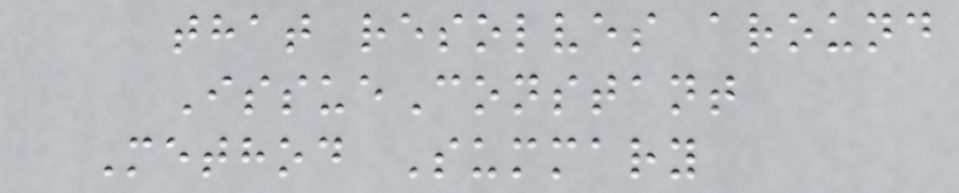that resolves around
IssueConstant
Method Summary
